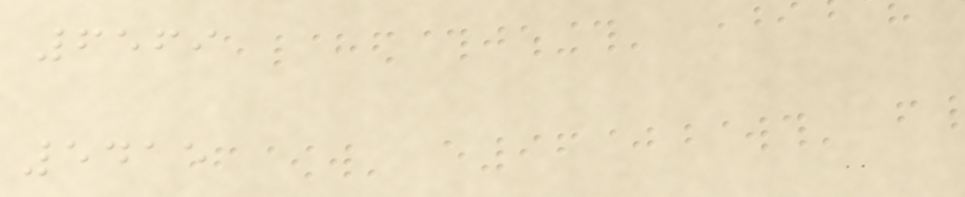6569
5415
